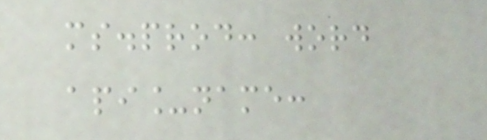ms.prod: word
api_name:
